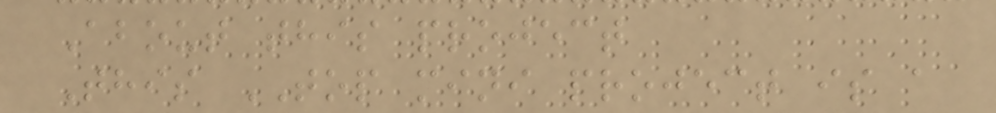About this project
This TOP mini project is a
